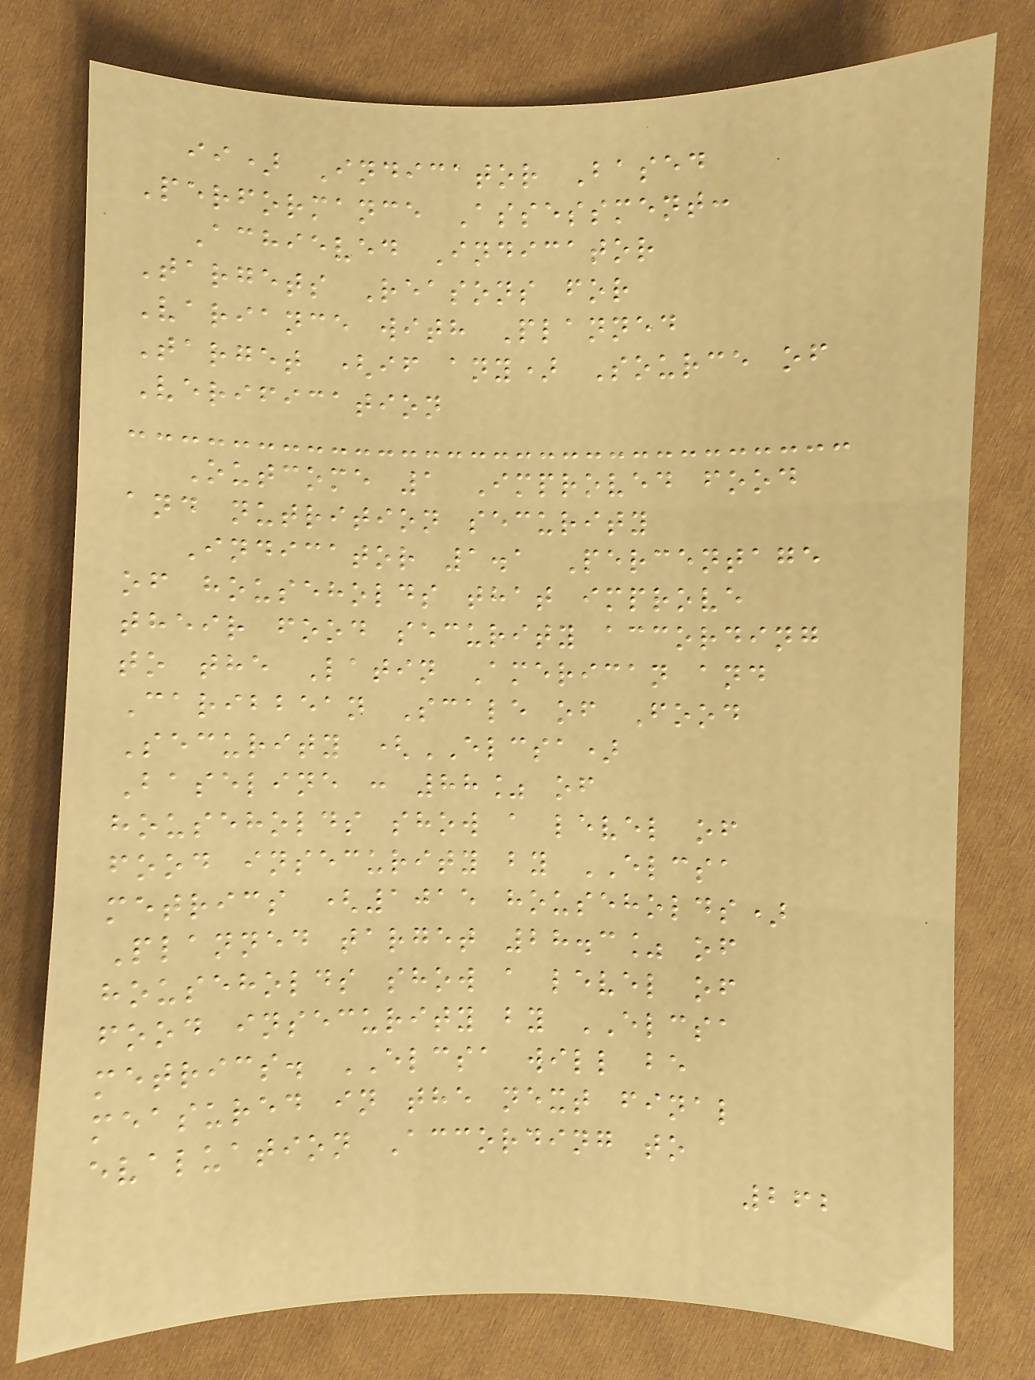ii) Indicator Based
Performance Assessment:
Achieved Indicator
Targets Reasons for
Variance with Planned
Target (if any) Source of
Verification
Outcome 1 Improved food
and nutrition security
Indicator 1.1 Percentage
of households that improve
their food security according
to the Latin American and
Caribbean Scale of Food
Security (ELCSA)
Baseline : 88% of
households show a level of
food insecurity by ELCSA
metrics (1015 households)
Planned target 28.3% of
households show a level of
food insecurity by ELCSA
metrics. ELCSA will be
measured in the next final
evaluation According to
262
